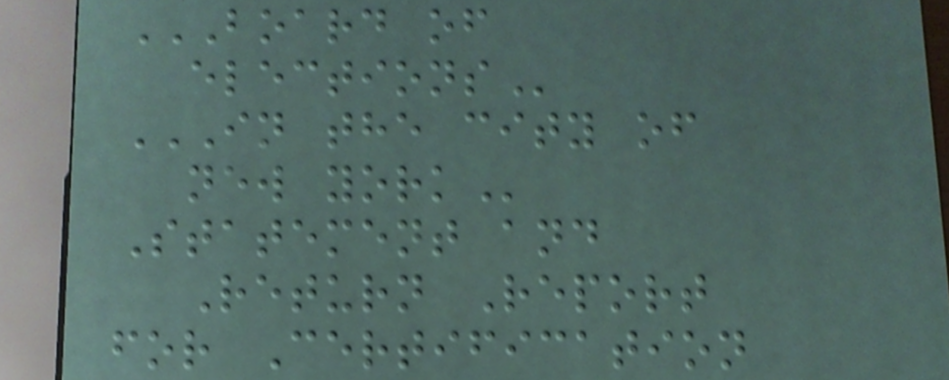BOARD OF
ELECTIONS
IN THE CITY OF
NEW YORK
Statement and
Return Report
for Certification
